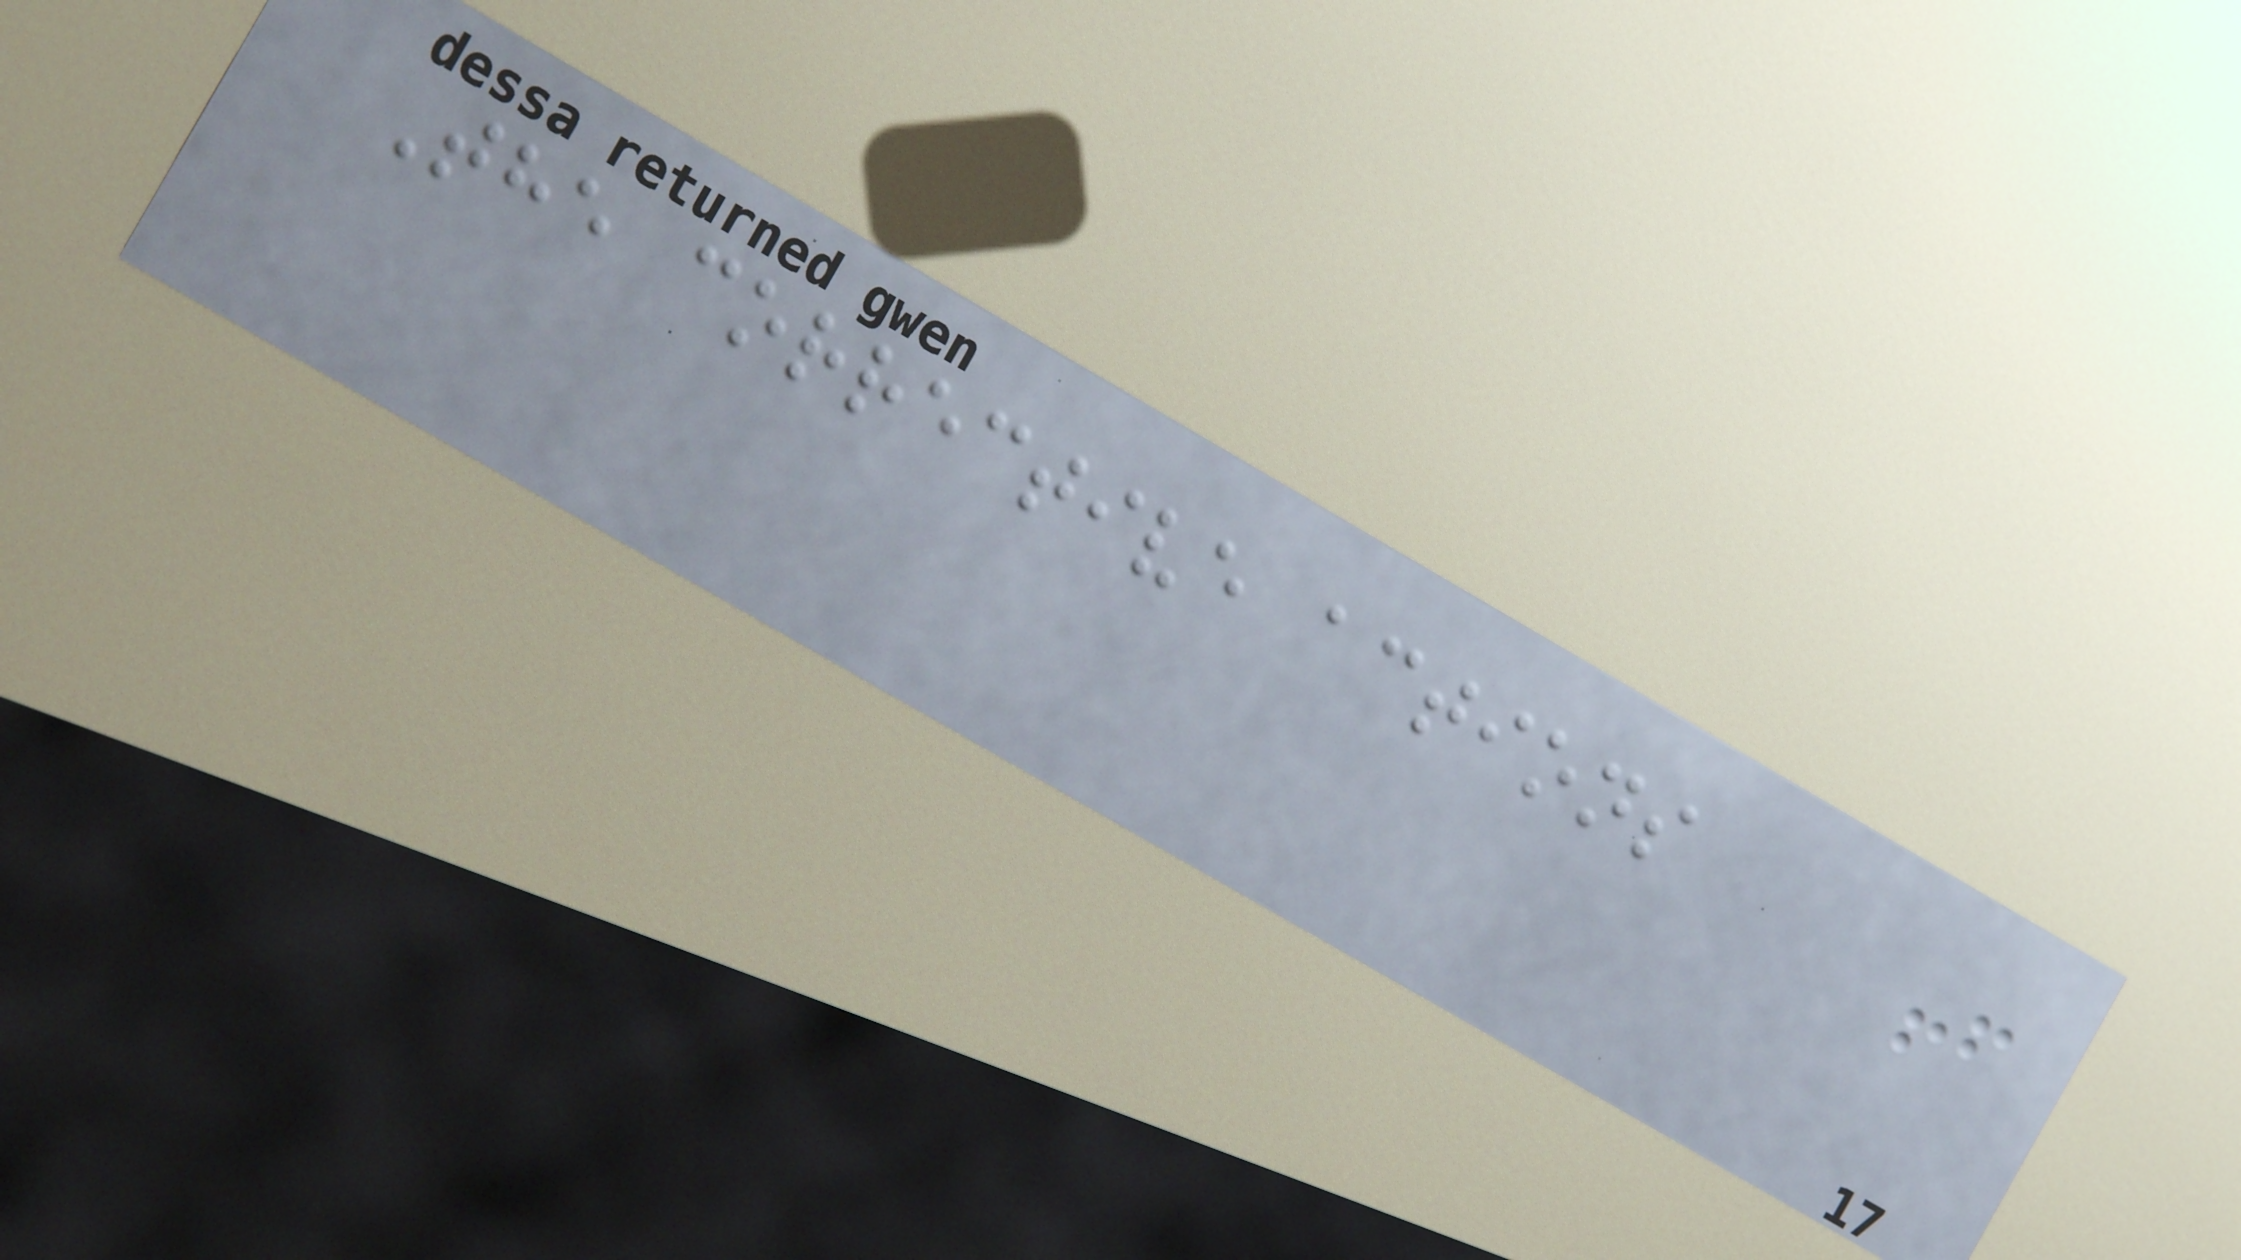The corrective actions
